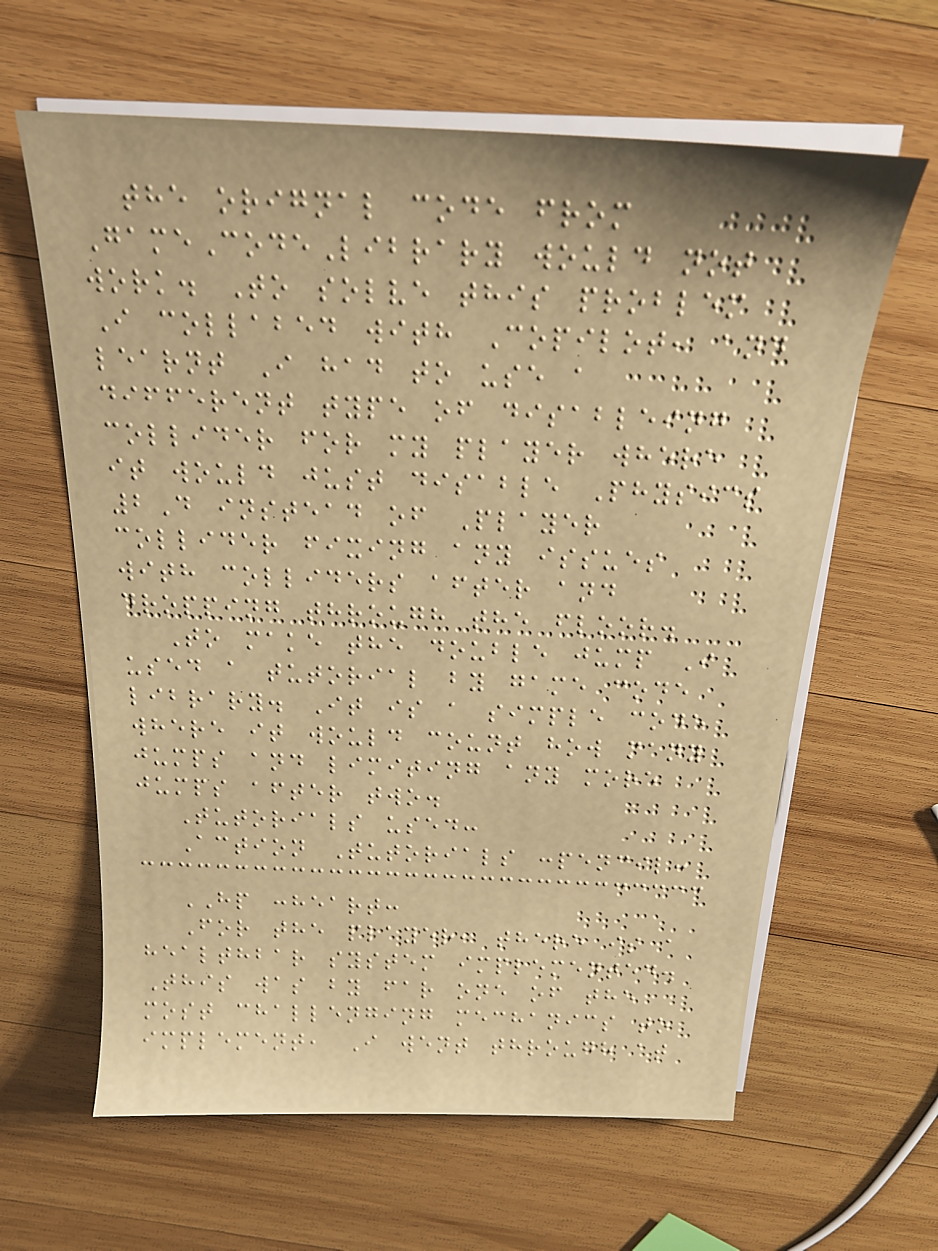the orignal code from
GameCodeLibrary would not
work. To solve this problem
I collabed with Copilot, and
learnt I had to use a
different type of disableing
collider for my player where
it would just disable Physics
2D instead of Player
collider fixing any issues
with colliders after and
dropping through the floor.
To make the double jump I
used a tutorial by game code
library. It is a simple code
where it would count how many
jumps and limiting any more
jumps after two.
Tutorials used:
Action Tutorials :pencil:
HP :heart:
For the player, there is a
healthbar system implemented.
This was by far one of the
most challenging mechanics to
implement, I went through at
